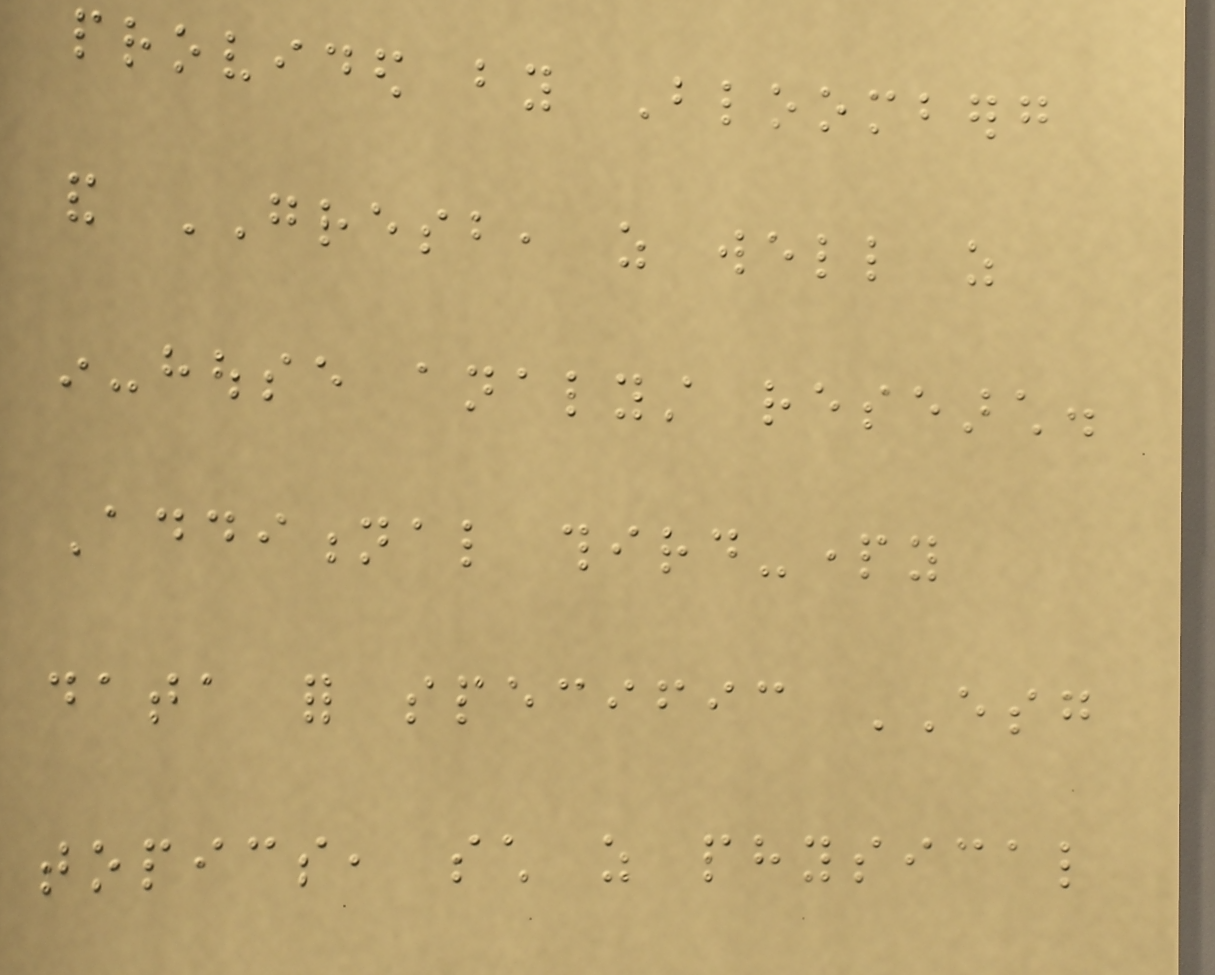provided by Bloomberg
and GRESB, as well as
in-house analyst research.
Additional third-party
data for specific ESG
topics, such as physical
